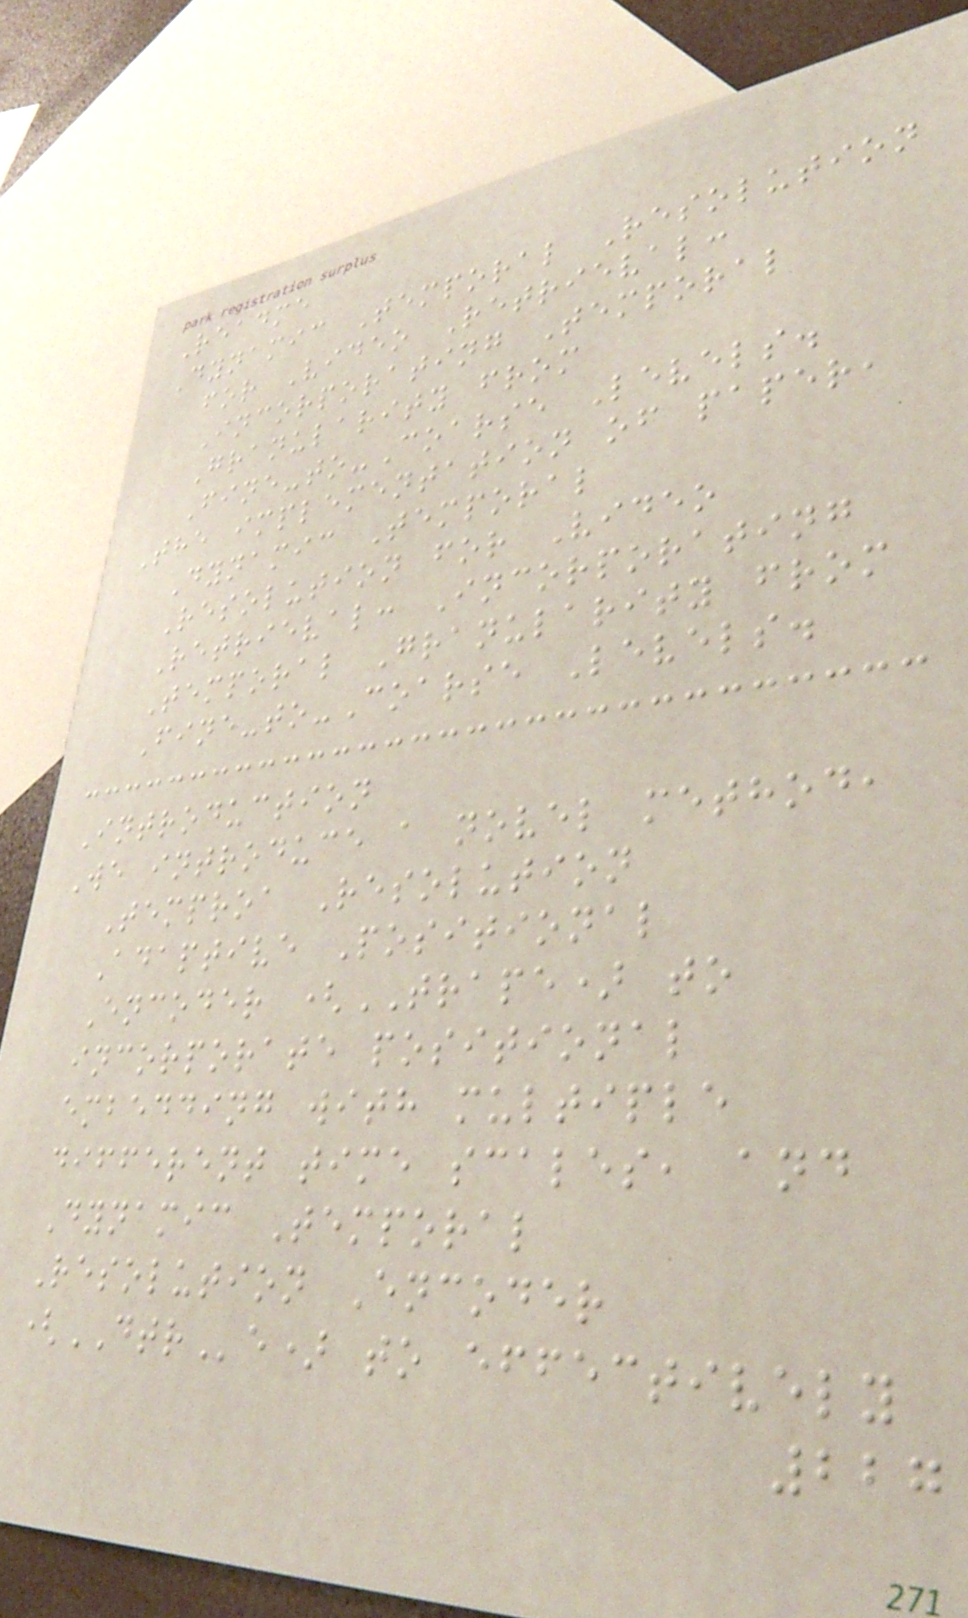Readme
Dynamic Temporal Resolution
for Video Retrieval:
Incorporating Temporal
Granularity from
Fine-to-Coarse Levels.
The implementation of paper,
Dynamic Temporal
Resolution for Video
Retrieval: Incorporating
Temporal Granularity from
Fine-to-Coarse Levels.
Introduction
We introduce a novel method,
Temproa Resolution
Adaptive Positional
Encoder (TRAPE) to
incorporate positional
embedding with multiple
different time scales, and
Dynamic Temporal
Resolution Encoder
(DTRe) to effectively
227
